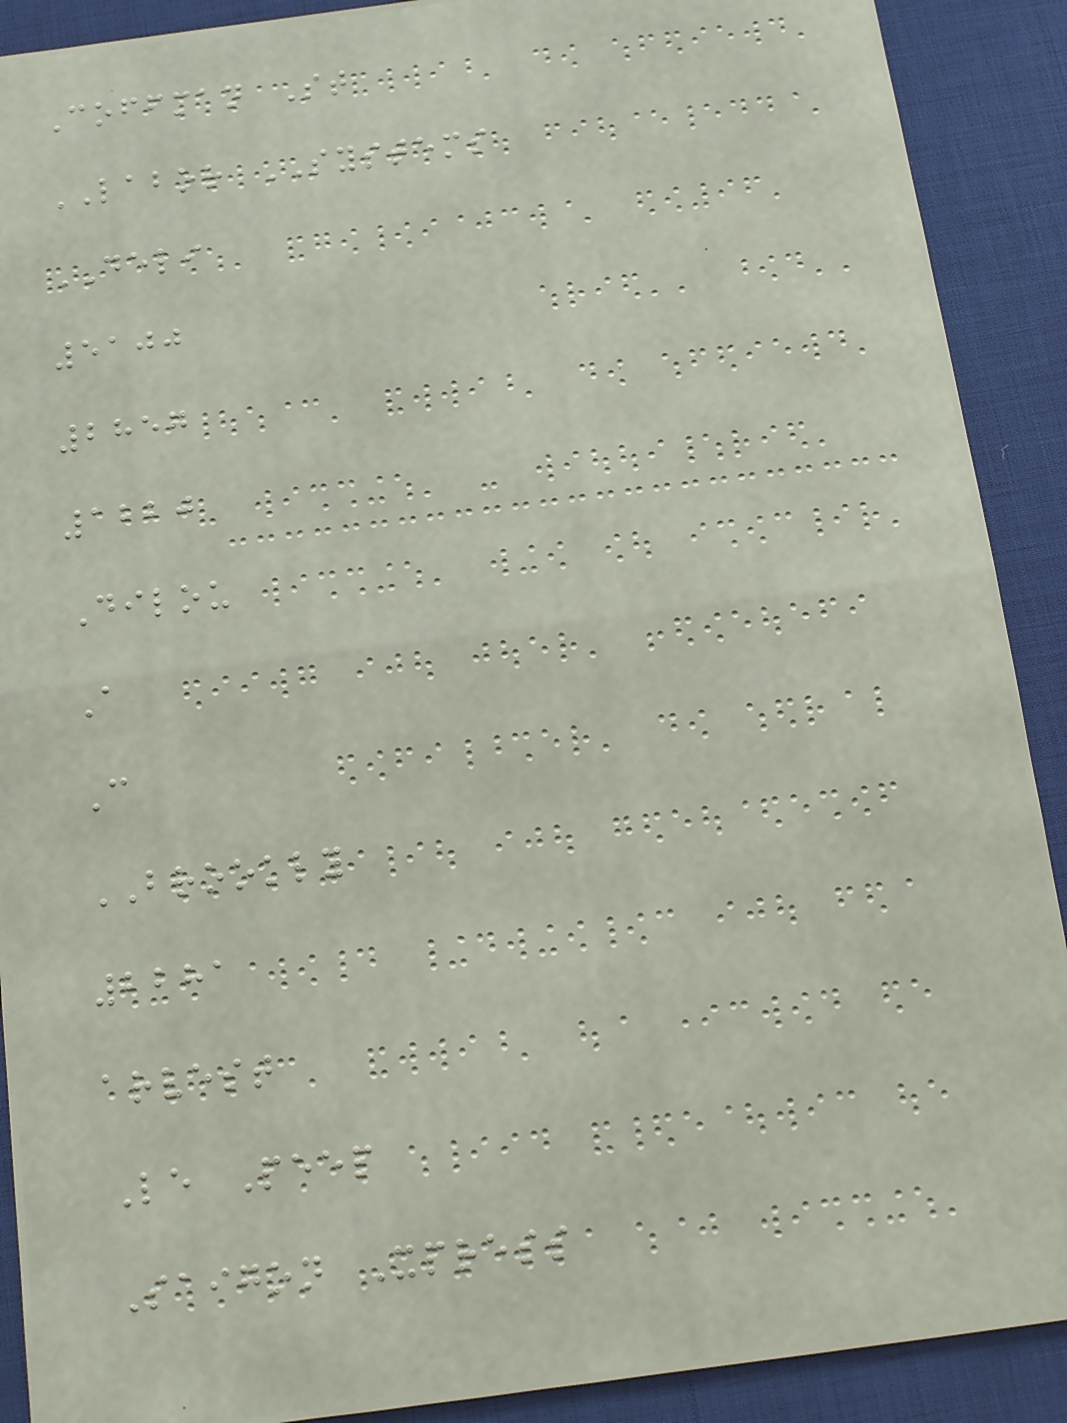Coffman St
LABOR SYSTEMS
DELI
5100
2857
1220
Dilou
A
C
BROOKLY
2281
arvest
Le Peep
Saigon Xpress
